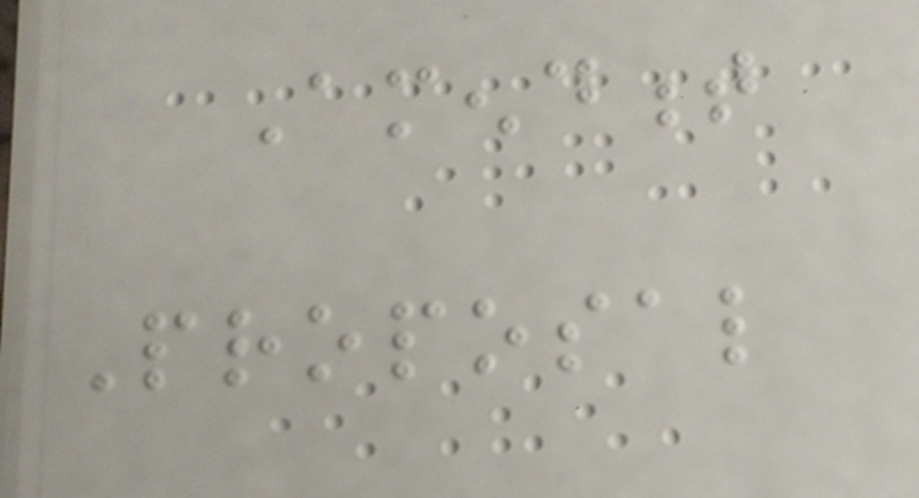Amendment
Proposal
